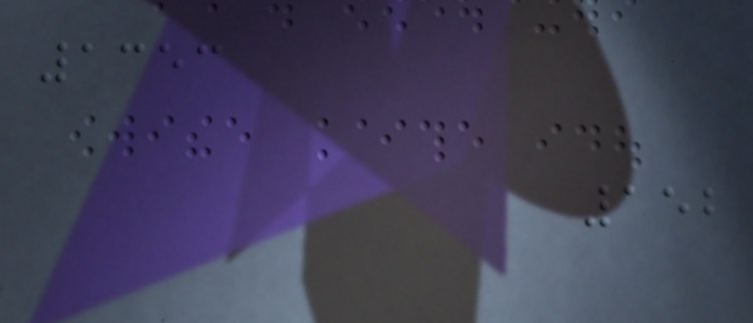1353
152
